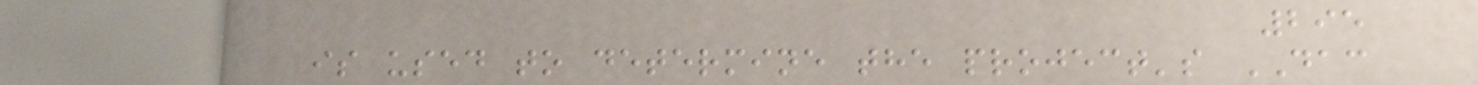295
is used to determine the project's DAC
